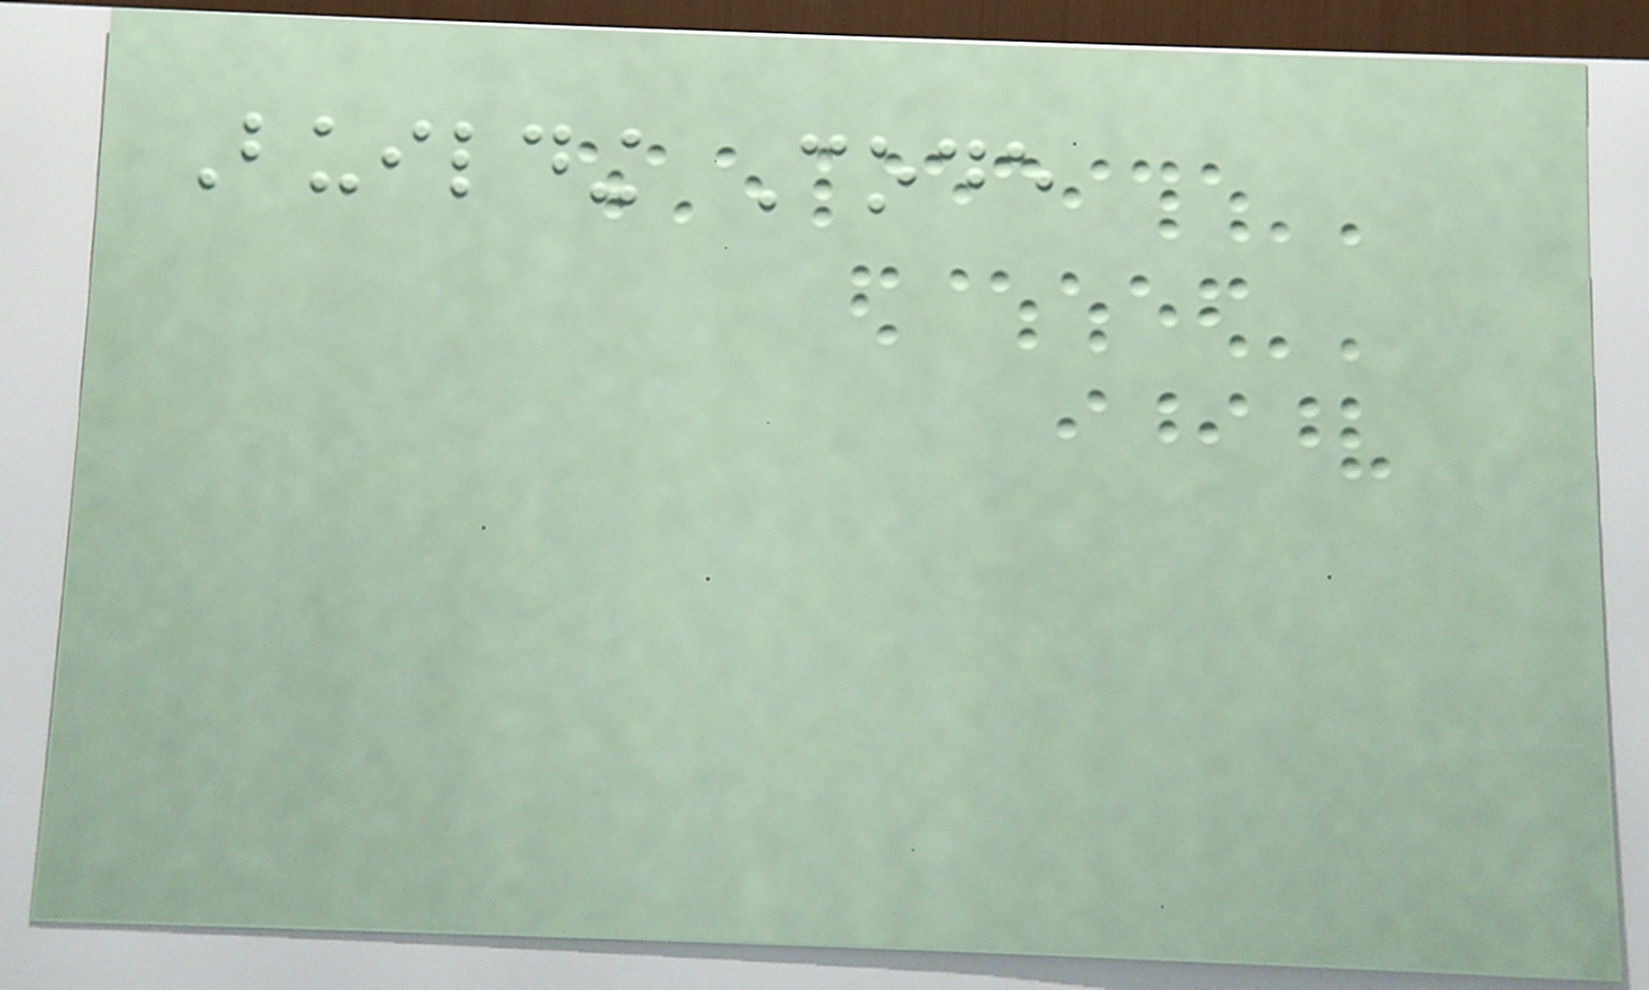Building Code
